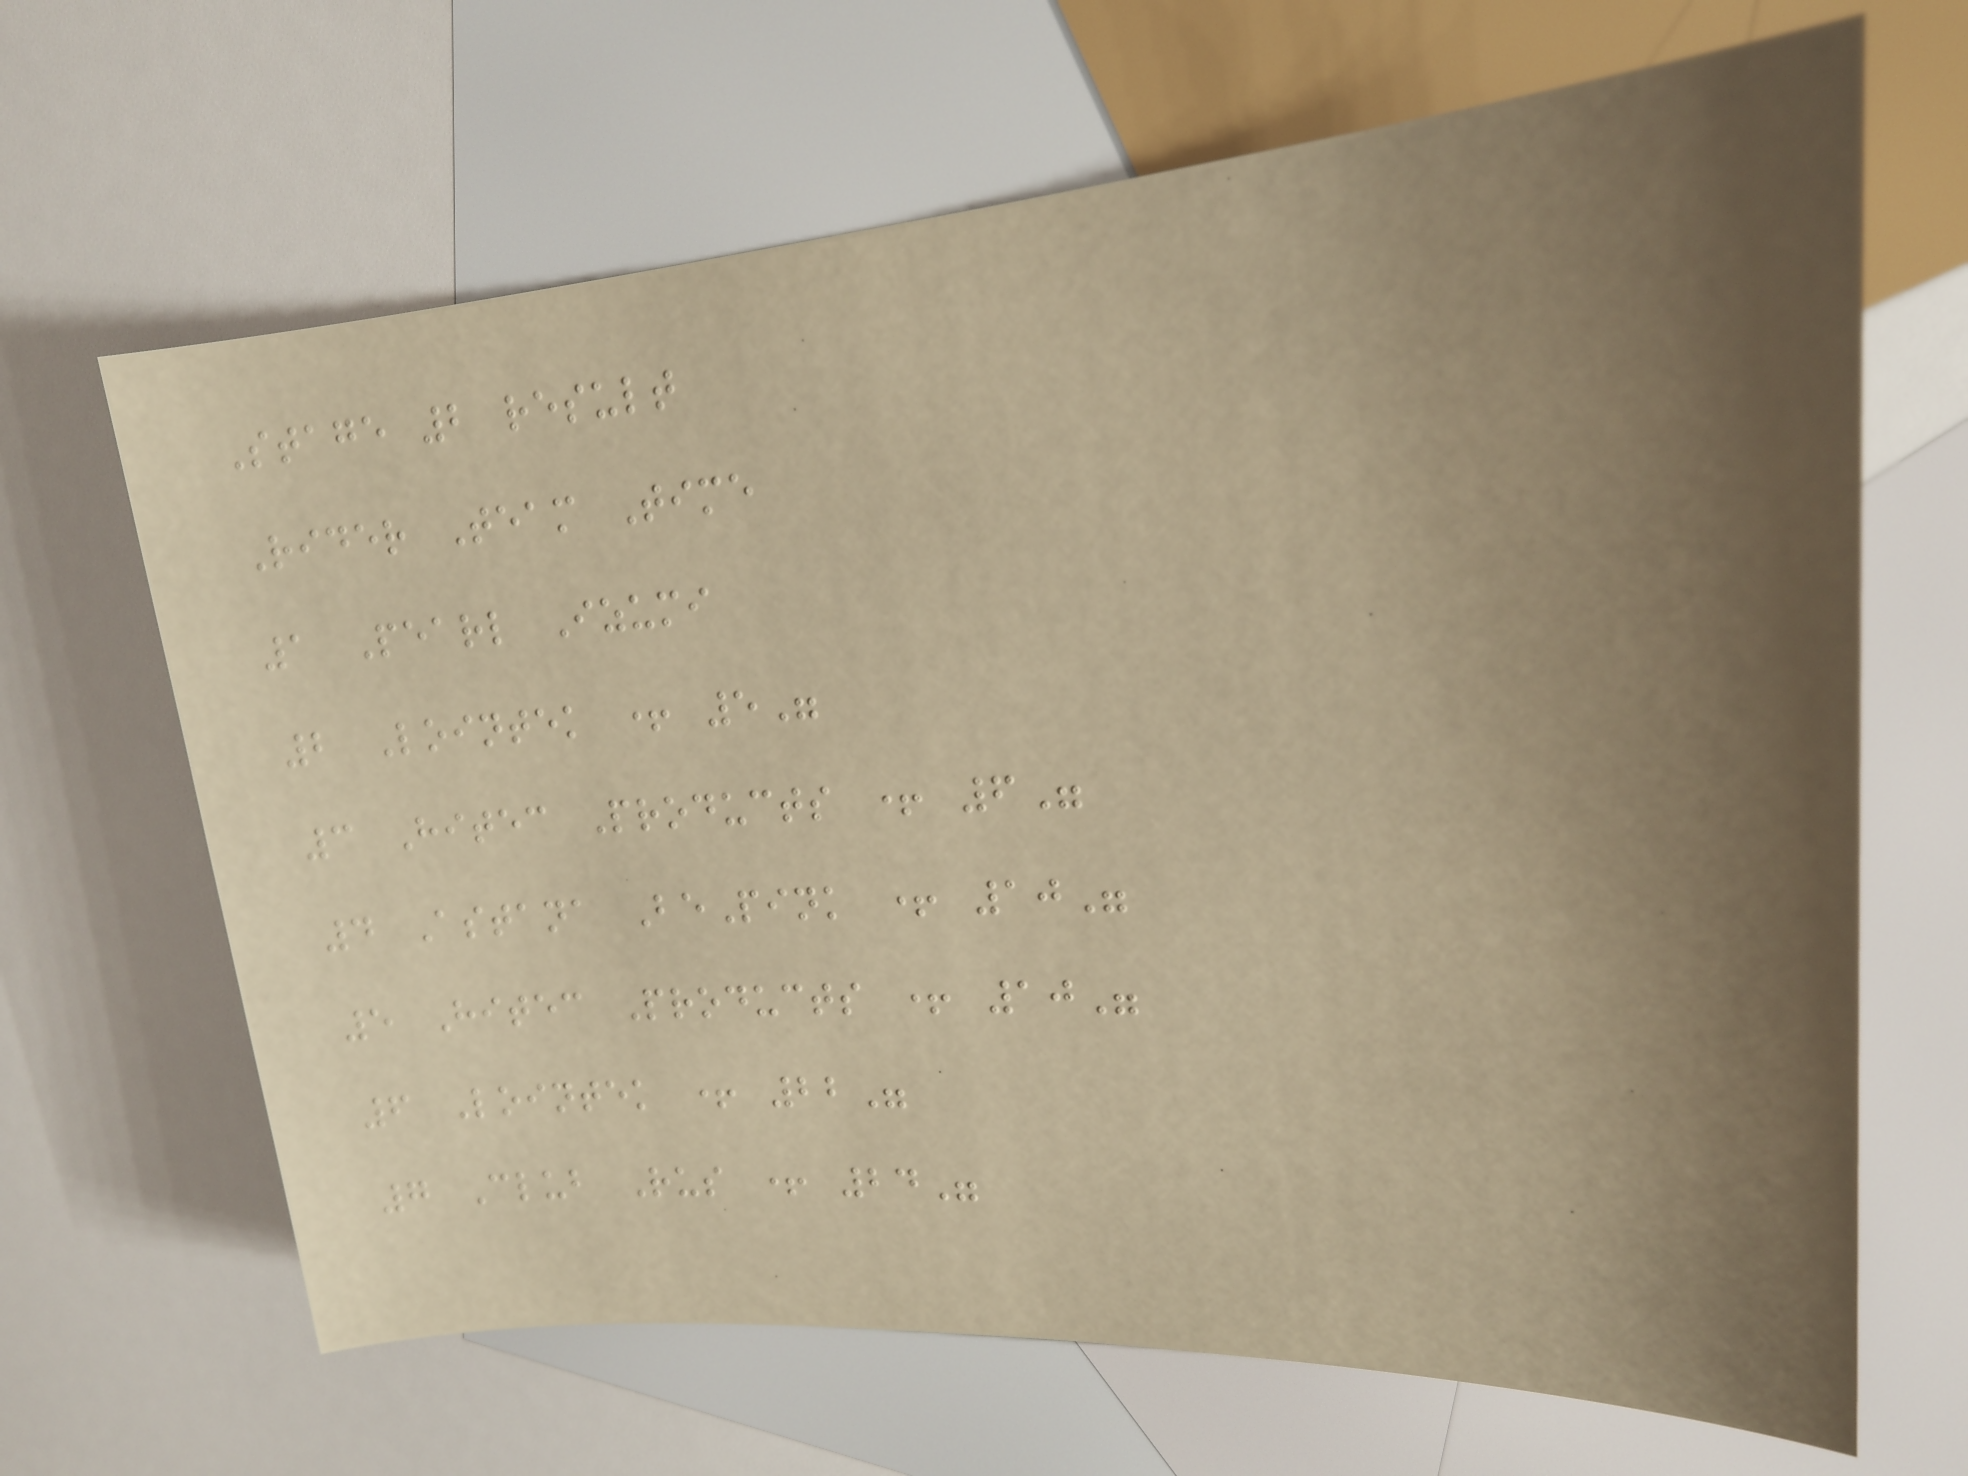Stage 2 result
Rider Team Time
1 Pearl Izumi
2 Lointek + 5"
3 Hitec Products + 6"
4 Astana BePink + 10"
5 Hitec Products + 10"
6 Lointek + 22"
7 Club Rus + 24"
